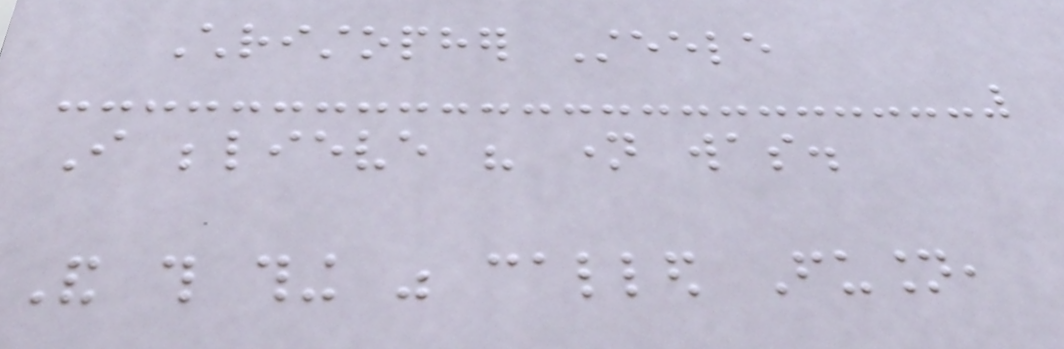Christopher Steele
I believe his name was.
And this thing was called Fusion,
